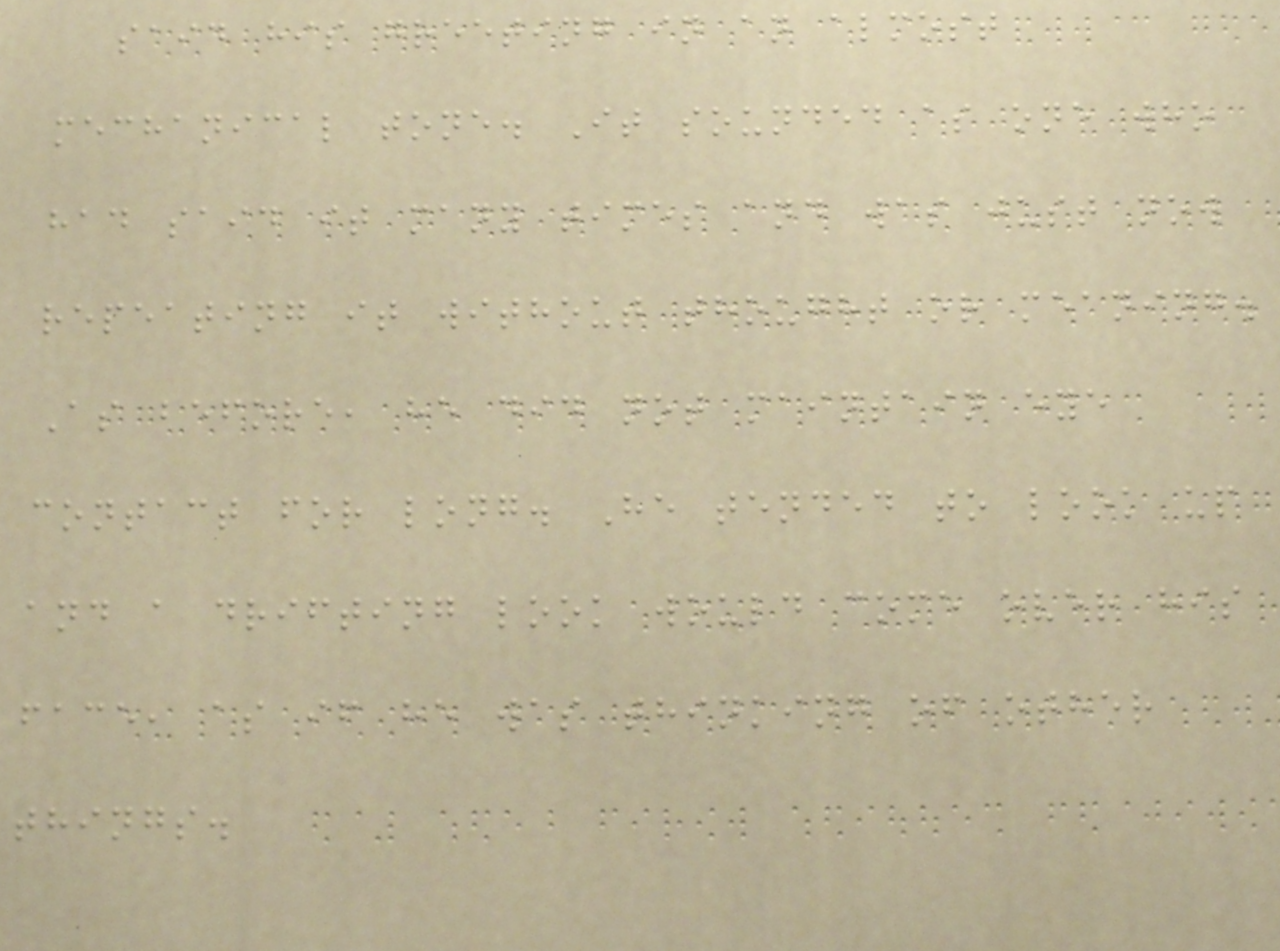said his greeting in an almost
mechanical tone. It sounded as one who
had said it many times and was just now
repeating it without thought or meaning.
As before, he did not maintain eye
contact for long. He tended to look up
and a drifting look would come over his
face, as if he was thinking of other
things.
